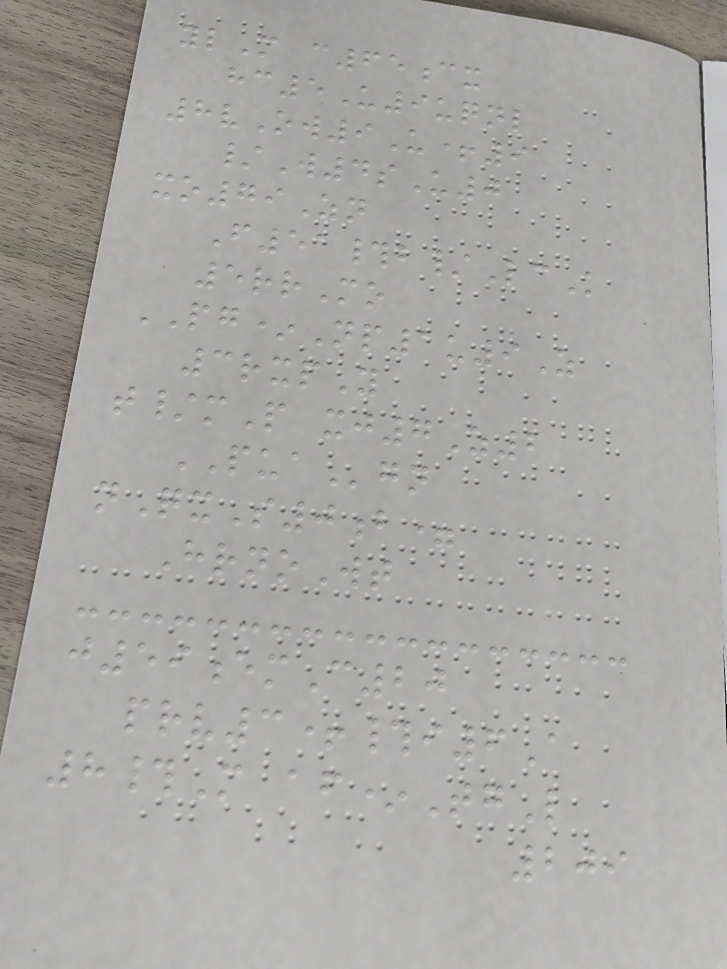ylM c65cx
hc5U9uqnl
8vOw9U+9
/W4sU0
xo79Zn
F51#b/LcK
5rrMo
PG*Np1u9Z
3rxpY
t/mP xj7Z2
PUAgn
nQxS0b=
HrnoWt
j59emC20
prv3+#i6A
8#M af*TgL
209
